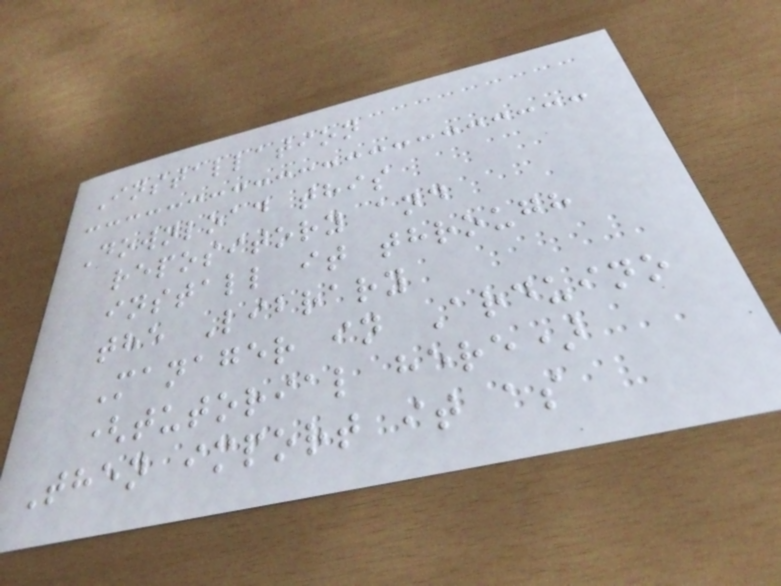Installation
Download this
repository and
install it through
the Library
Manager in Arduino
(tutorial here)
Then import it as
